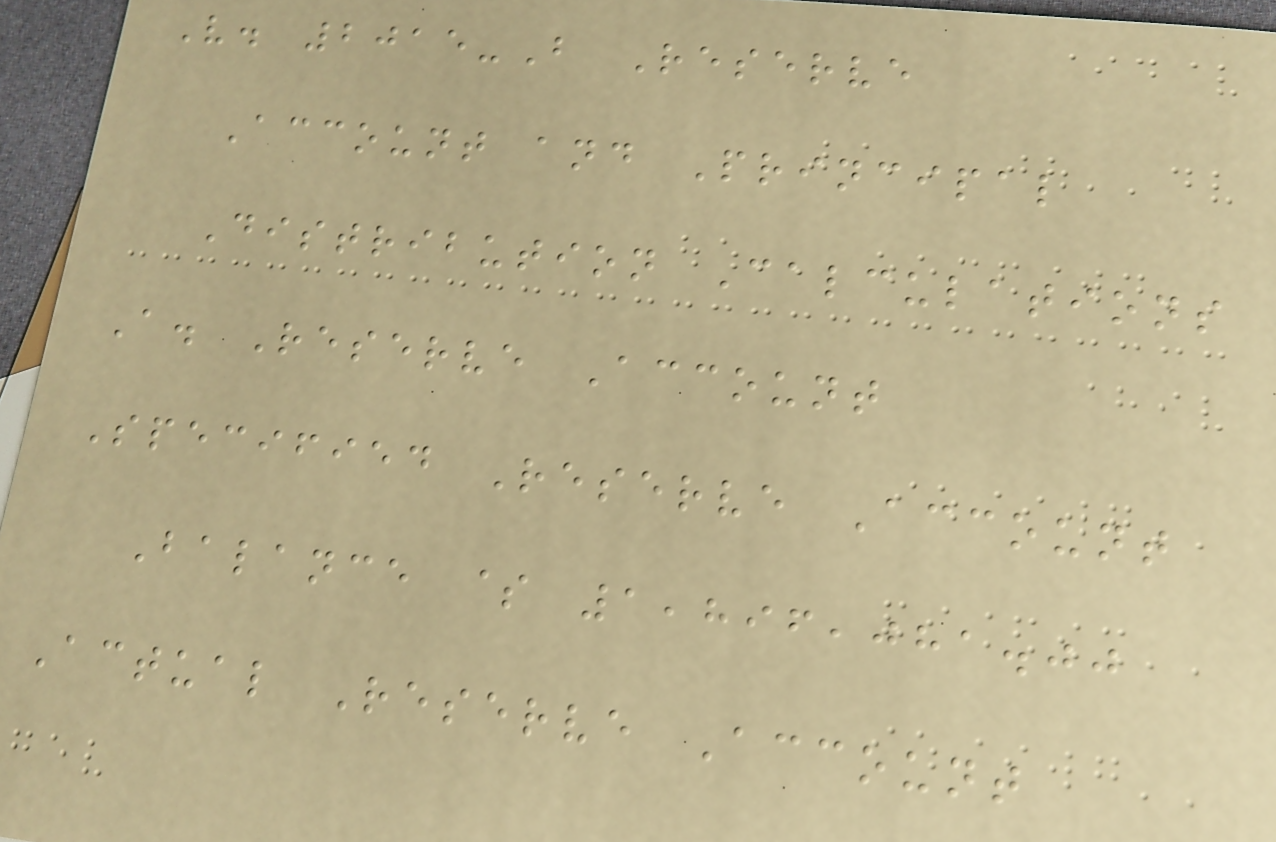V. 2015-B Reserve
Account and Principal
Distribution Calculations
A. Reserve Account
Specified Reserve Account
Balance $ 1,896,081.00
Actual Reserve Account
